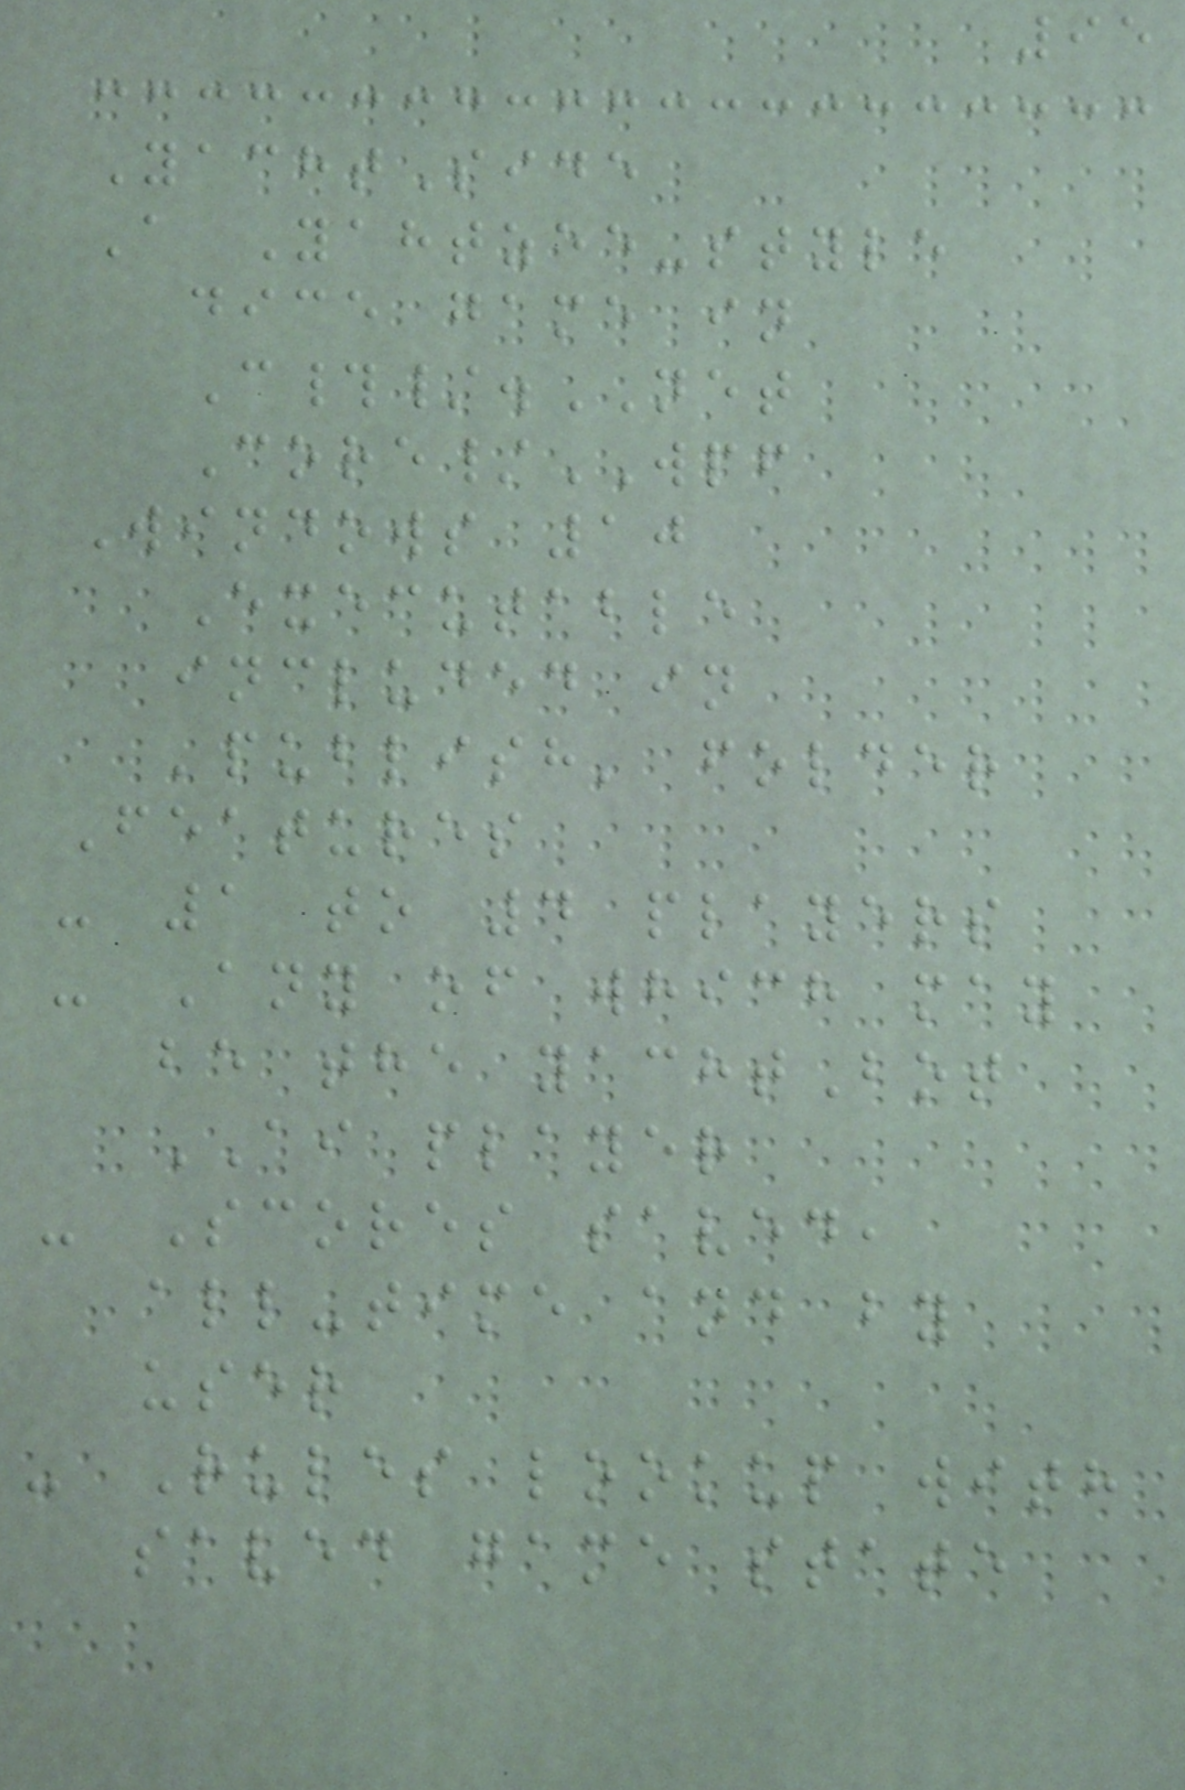95
YachtSide
A Yahtzee-style
dice game in
C#/.NET
Core/WPF
Windows 10
Executable
included in
'publish' folder
Features
- 1 to 4 players
- Any of which may
be the yachtBot
AI player
- Scores saved,
all-time and by
user
- Rules lookup with
saved game state
